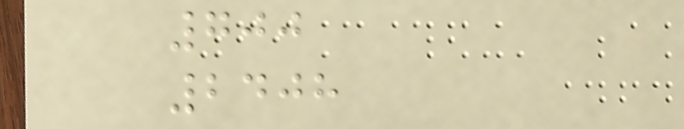700
2408
